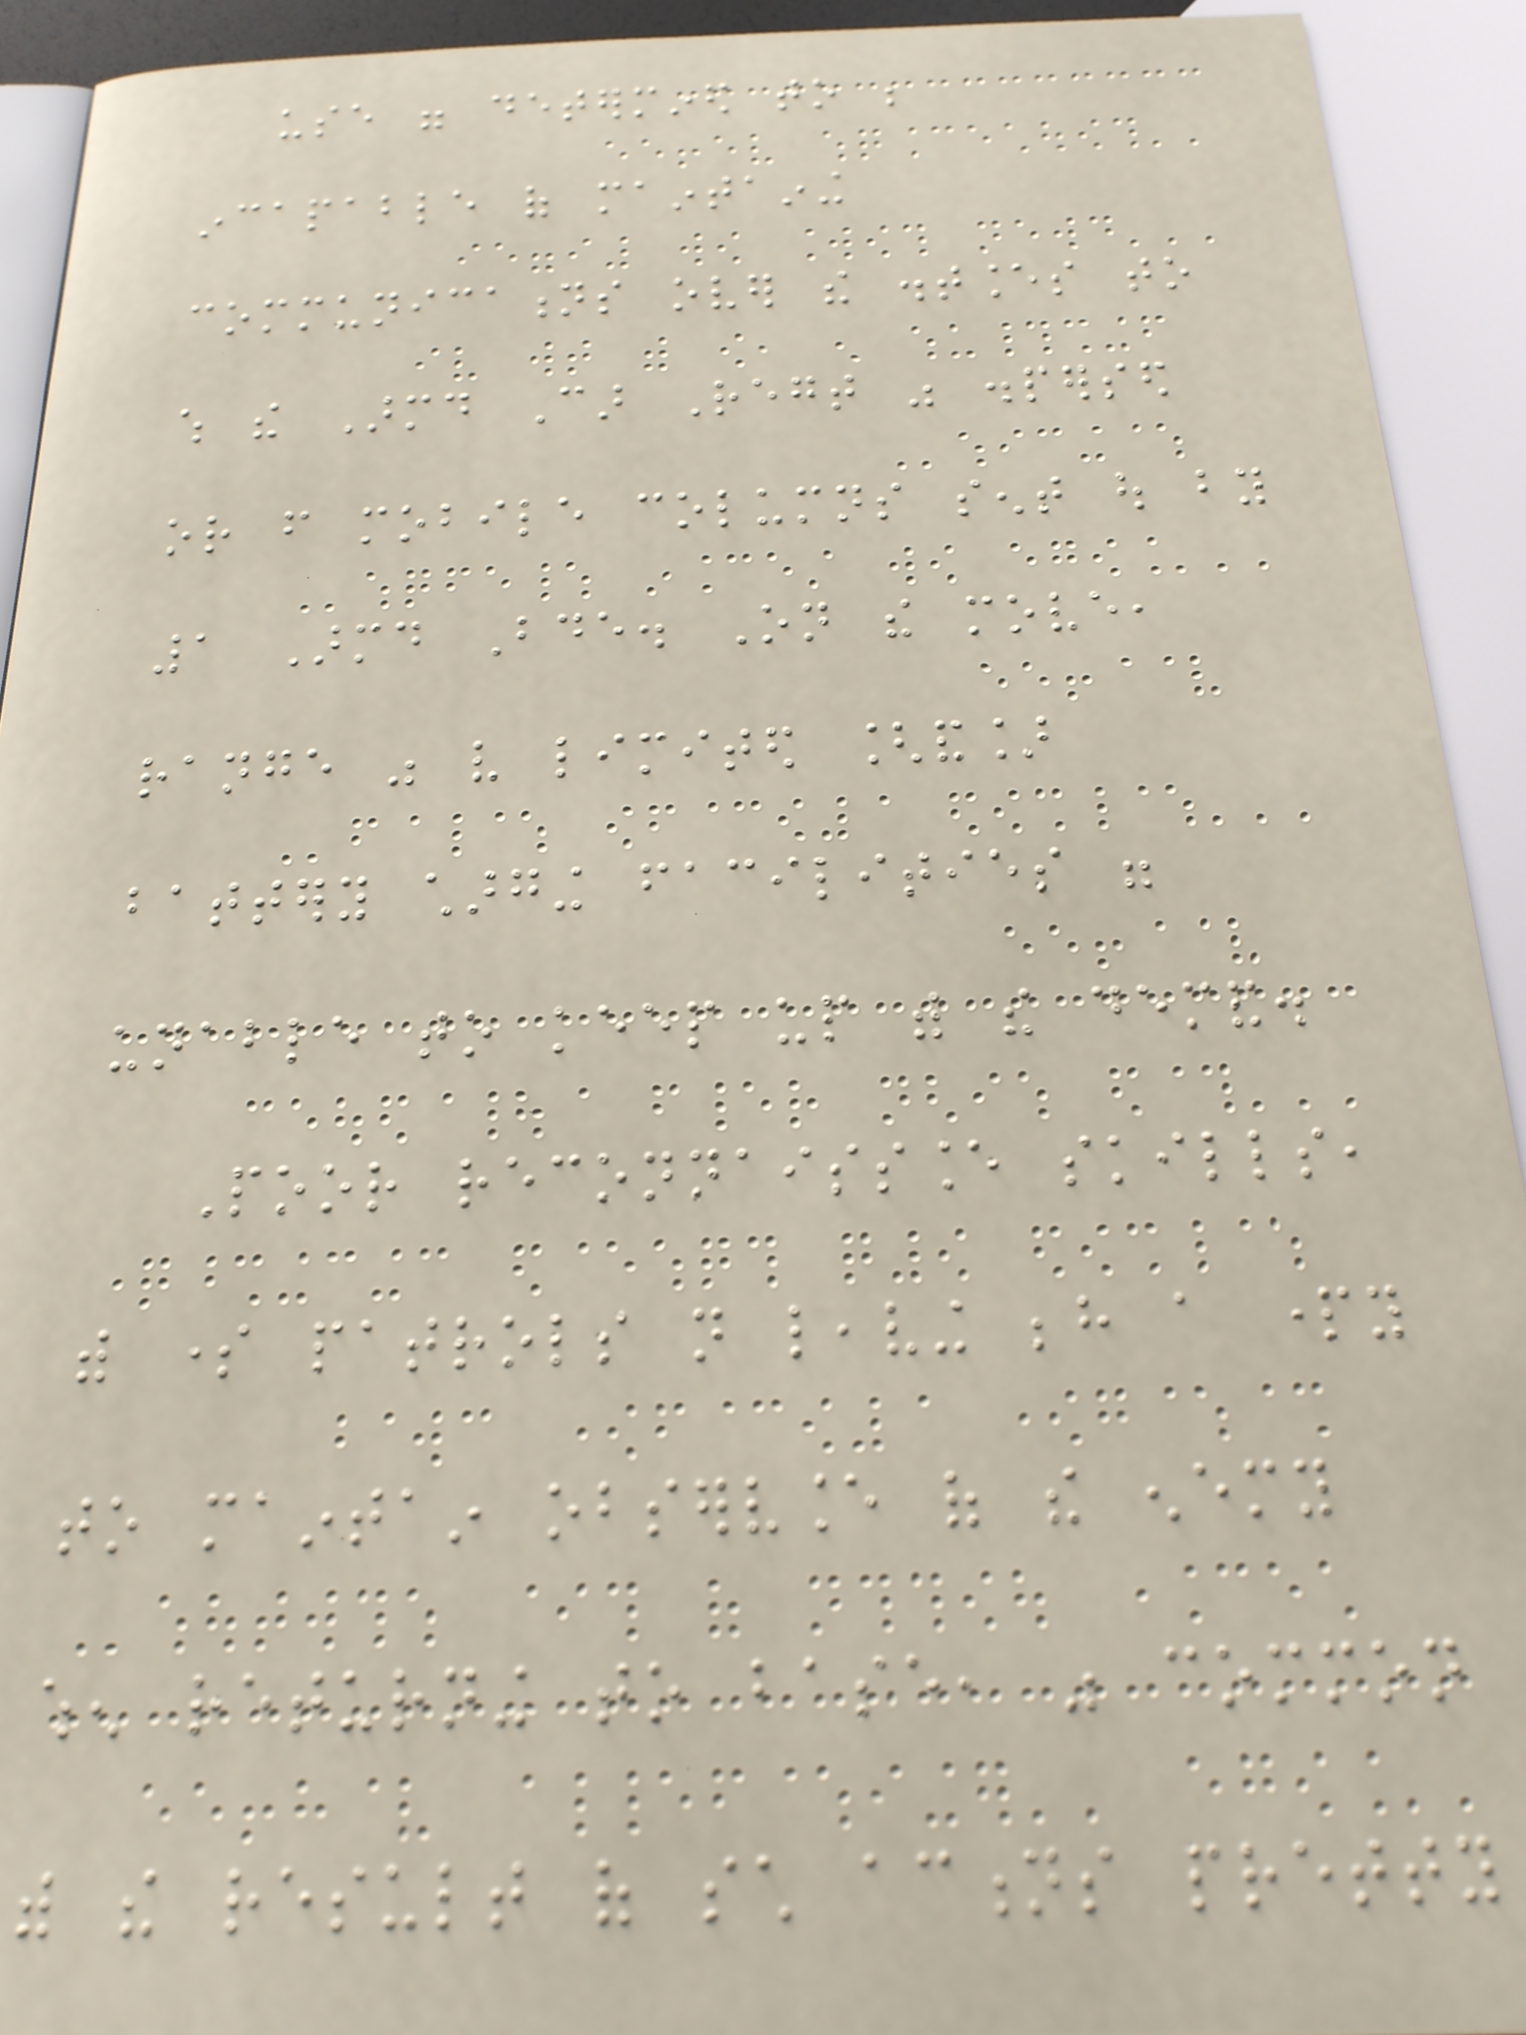use were determined to be
incapable of maintaining
communications over the distances to
which the Armd Car Regt was dispersed
or from mobile columns sent out by
1 Armd Bde. On the move,
range was very limited [and]
battery charging facilities were
unable to keep up with the demand.
Poor reconnaissance skills,
with some patrols not leaving behind a party
to maintain observance of the enemy
when returning to base, was common
with the result of such actions pretty
